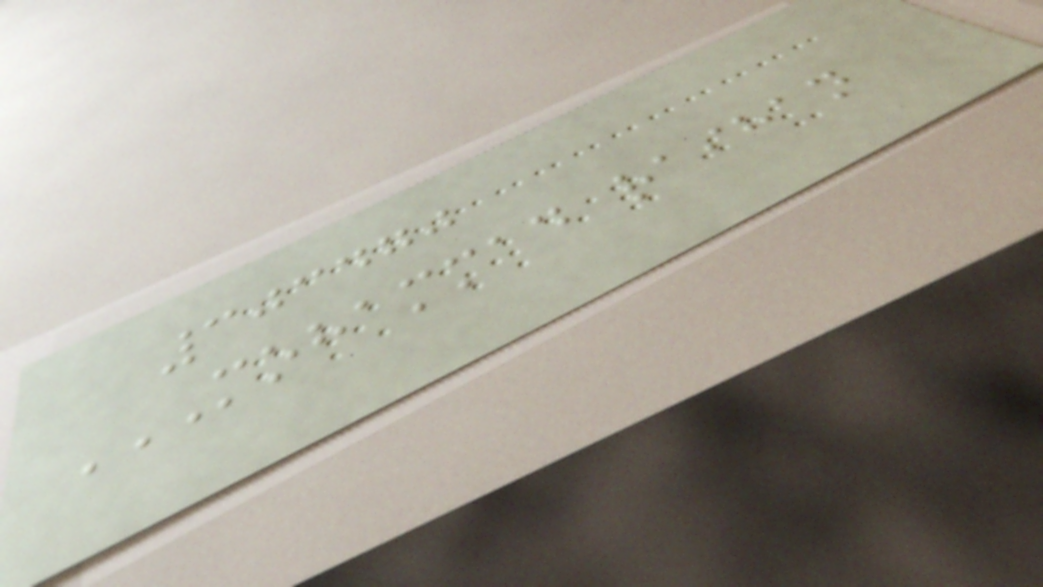303470
MOHAMMAD RAIHAN
